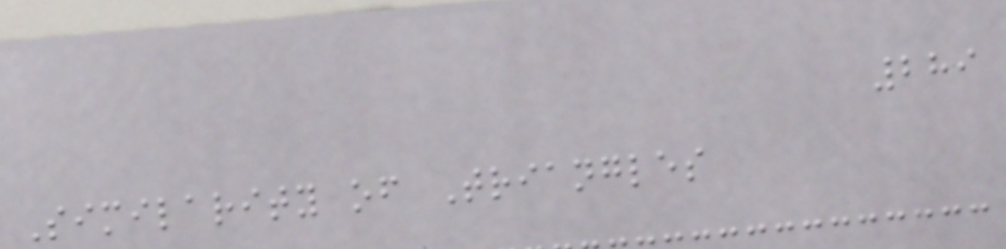289
Similarity of Triangles
